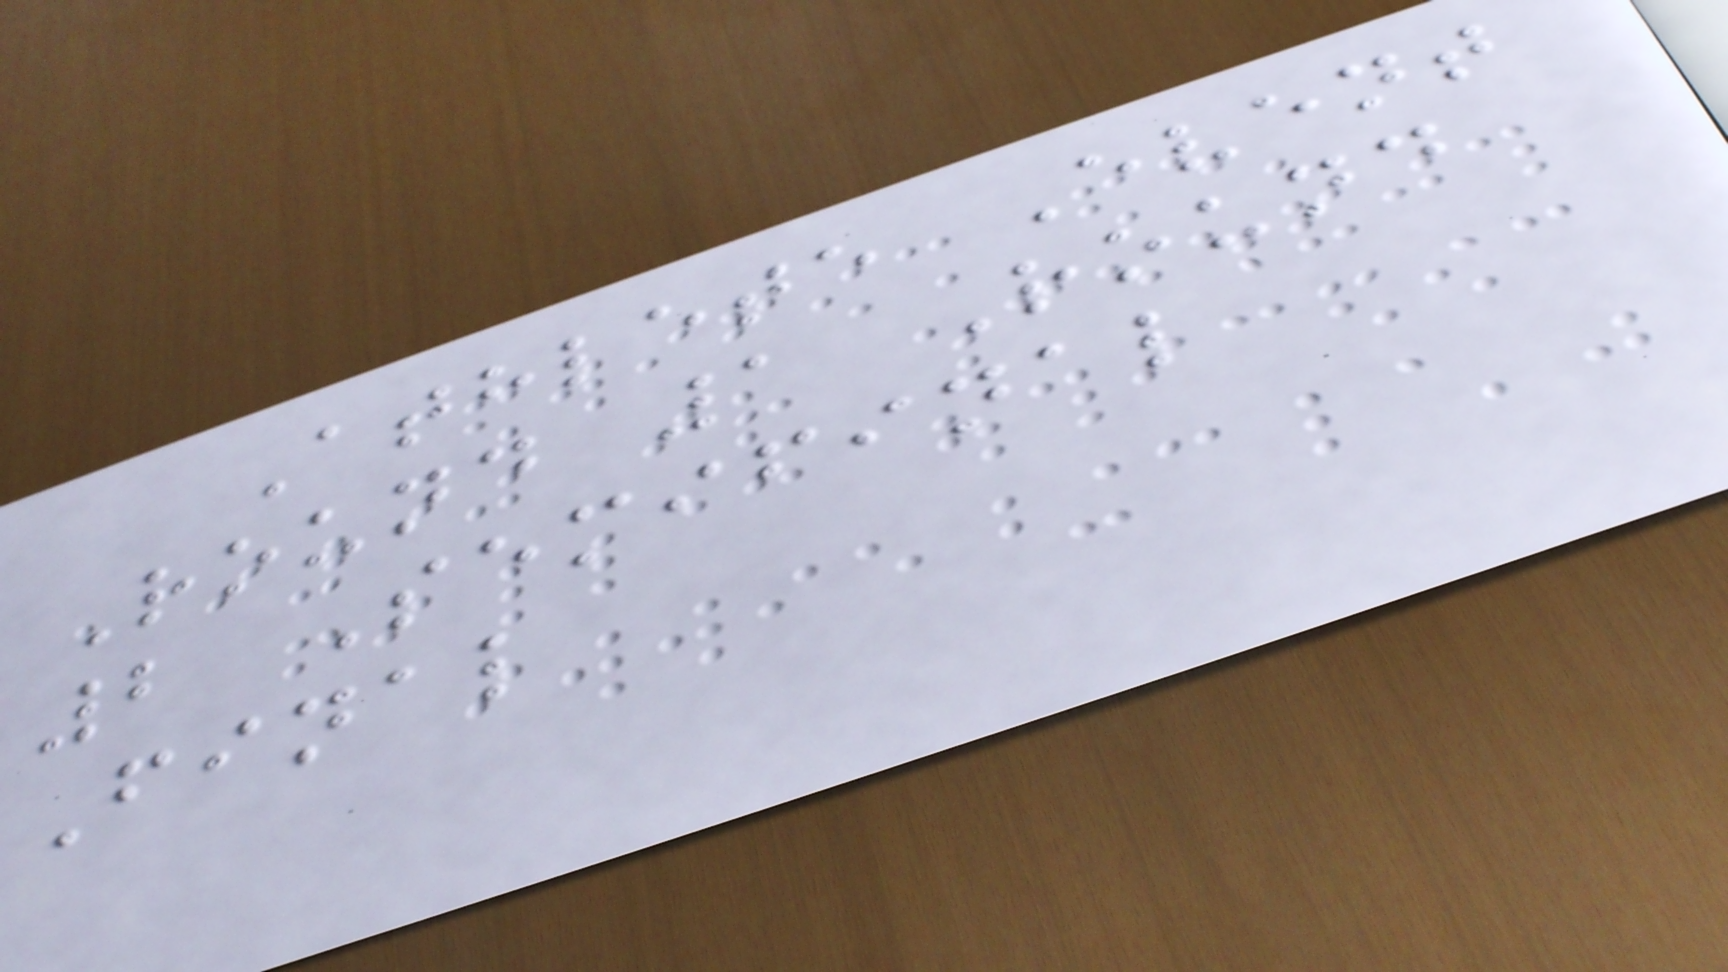Athlete Event
Round 1 Round
2 Semifinal
Final
